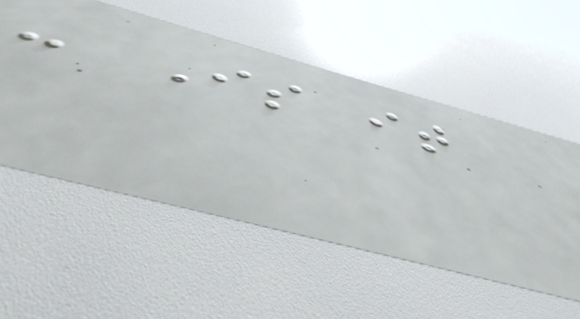- Is it
